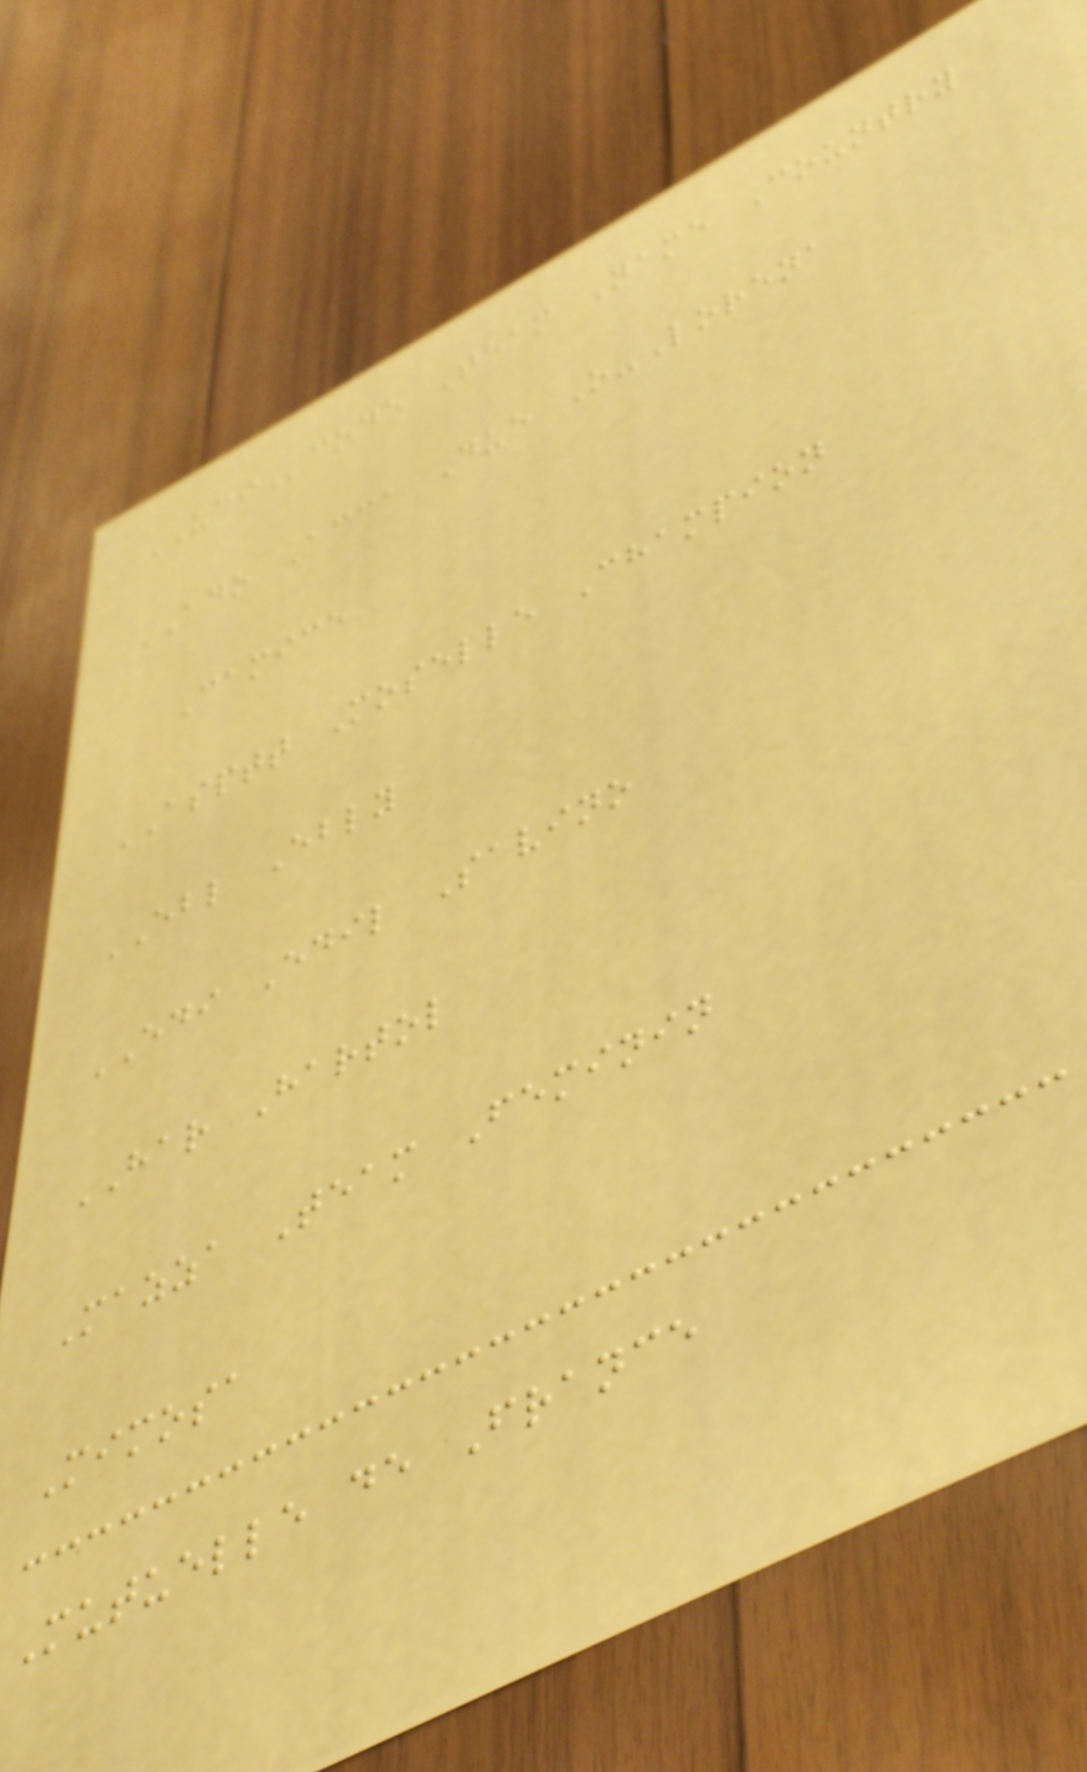UCIcode Team Name Country
ADO Acca Due O-Lorena
Camice
ASPTT Moselle Champion
EBL Ebly
EDI Edil Savino
HAR Hartol
Mazza Team Feminin
Mimosa
Mutuelle de France
